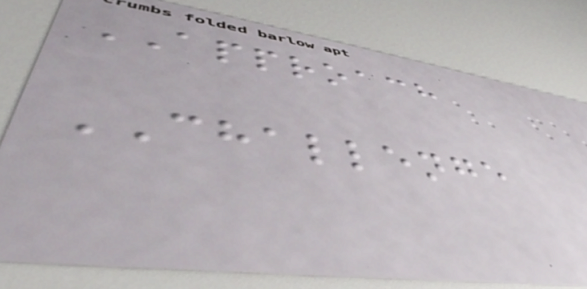APPROACH
CHALLENGE
